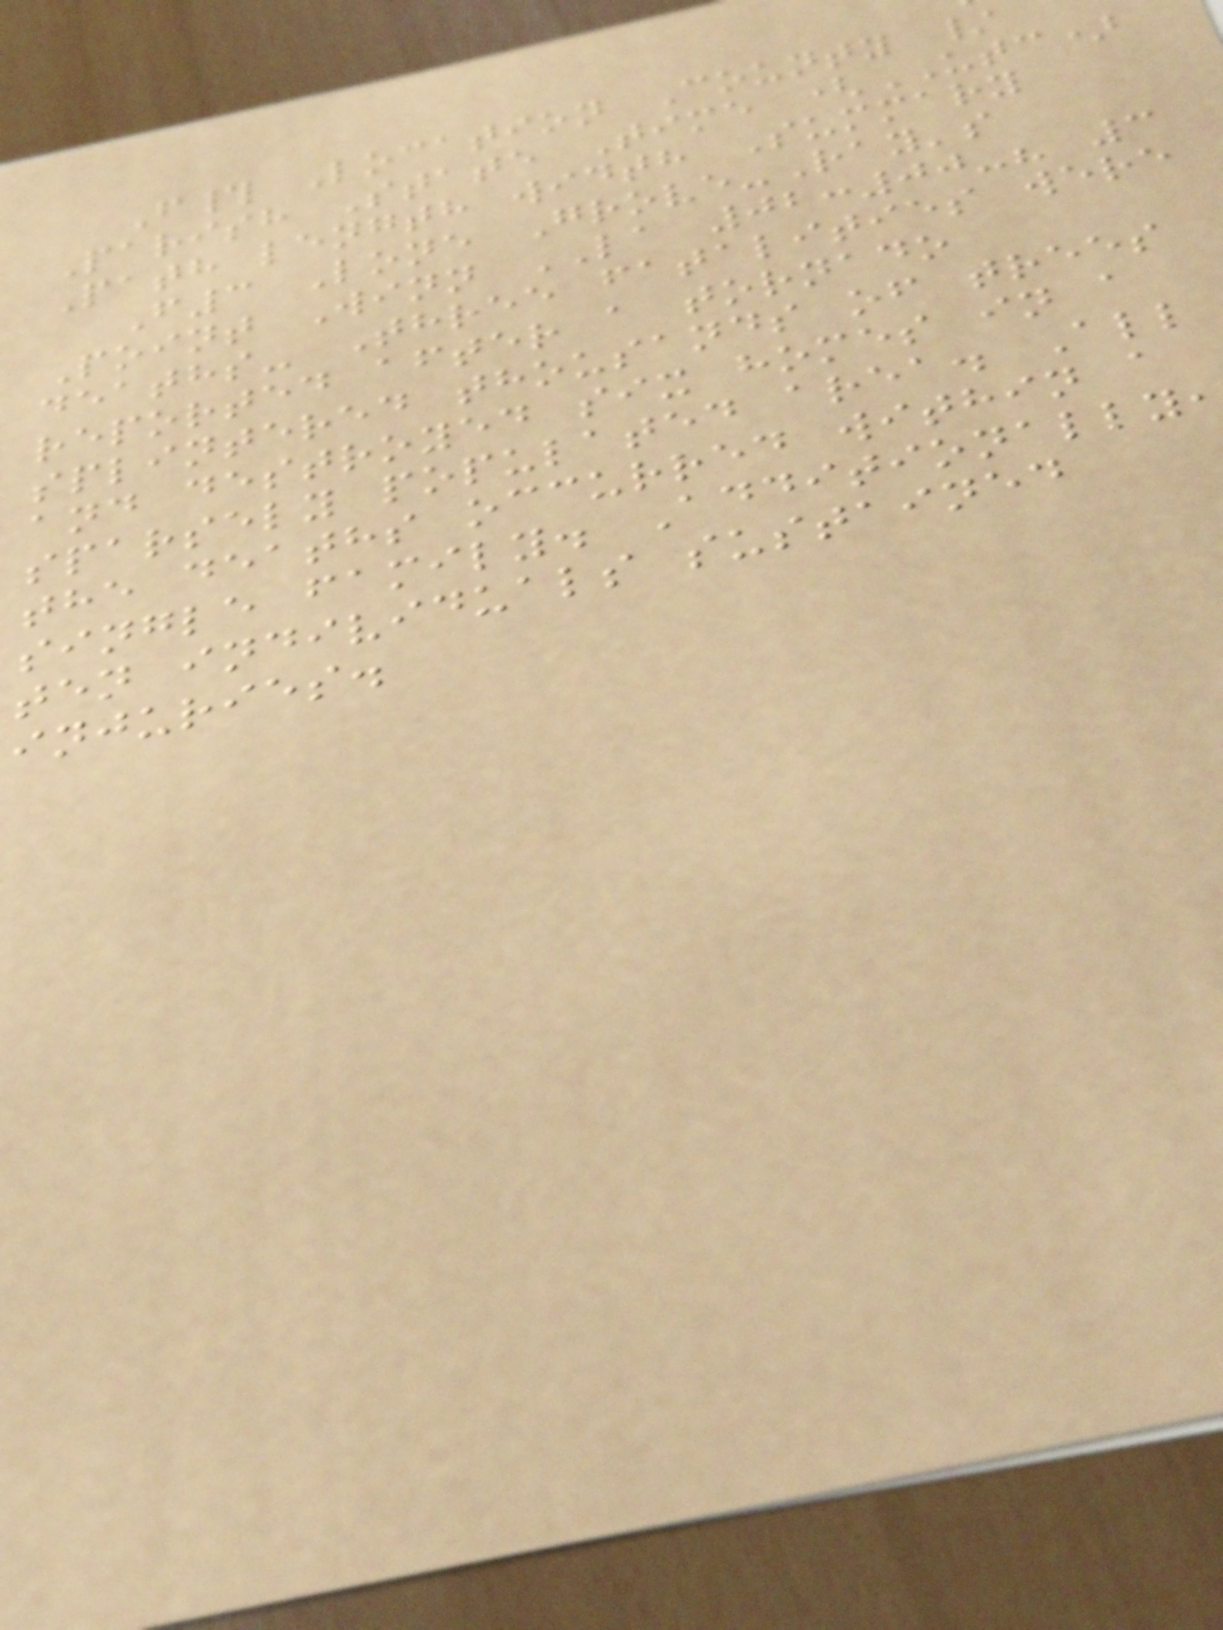F# Location County /
Parish State Time (UTC)
Path length width Summary
F3 Lone Grove-Ray's
Point Winn LA 02:00-? 3
deaths- Three fatalities were
reported after a tornado
splintered thousands of trees
and destroyed six homes in a
sparsely populated area. All
the deaths occurred within a
single family. Additionally
ten individuals sustained
injuries.
